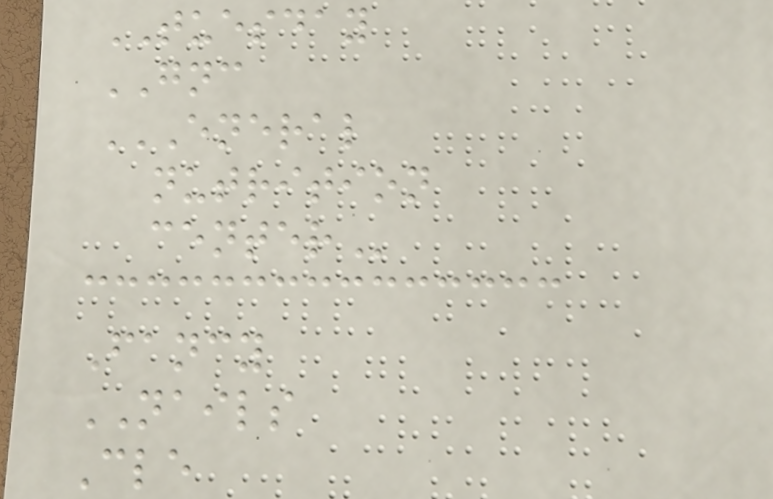TUESDAY
GNC
ENERAL
NUTRITION
CENTER
Fancy
NAILS
Cle
